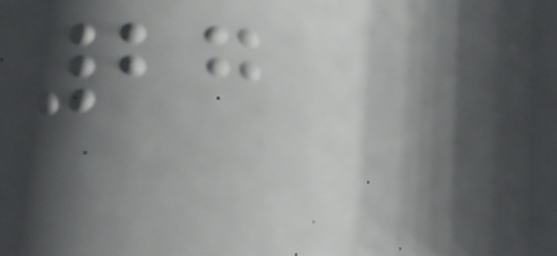27
